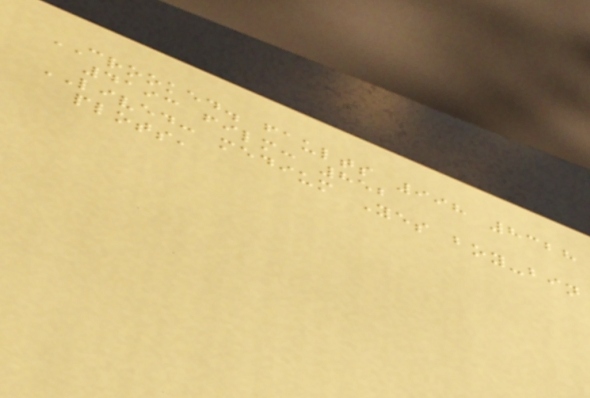CROOKED. faults 998 8328
4193 film: 852
LIVED: medium Yes boy-bin
plots,
